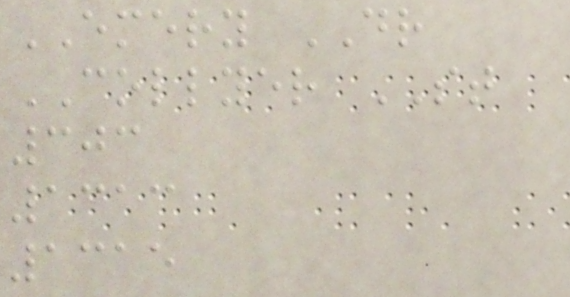EMERY DR
COLLYER ST
303
1313
1315
